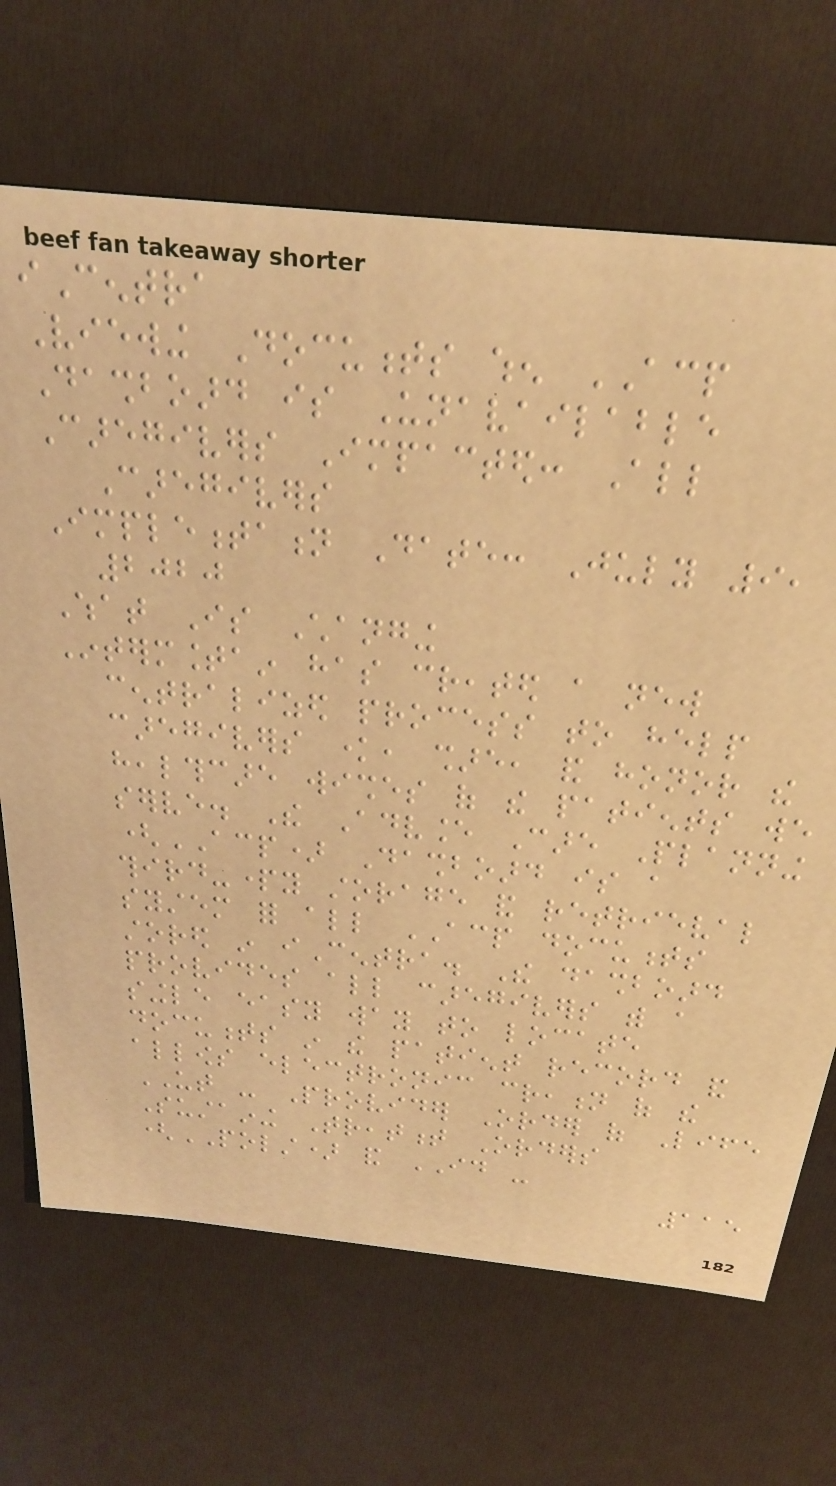iCentra
Viewing Documents when ACP
Dashboard is Unavailable
Caregivers Impacted: All
Caregivers
Implementation Date: July 9,
2020
What Is Changing
Intermountain has created a new
centralized process to help
caregivers know, share, and honor the
healthcare wishes of the patients we
serve. The Advance Care Planning
(ACP) Dashboard is a
third-party storage and retrieval
system for all ACP documents
stored in iCentra. The dashboard
provides all caregivers with a
single easy way to locate
documents in the patient record and
allows electronic creation of the
UT - Provider Order of Life
Sustaining Treatment Orders
(POLST) and ID -
115
